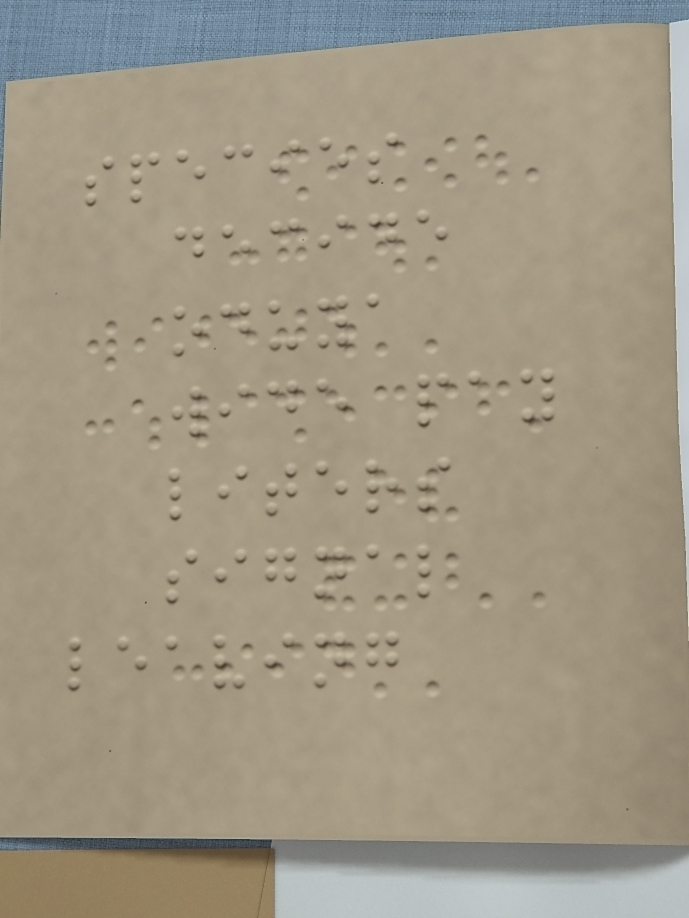species
decide
oduya
wide pay
liters
signal
leaving
